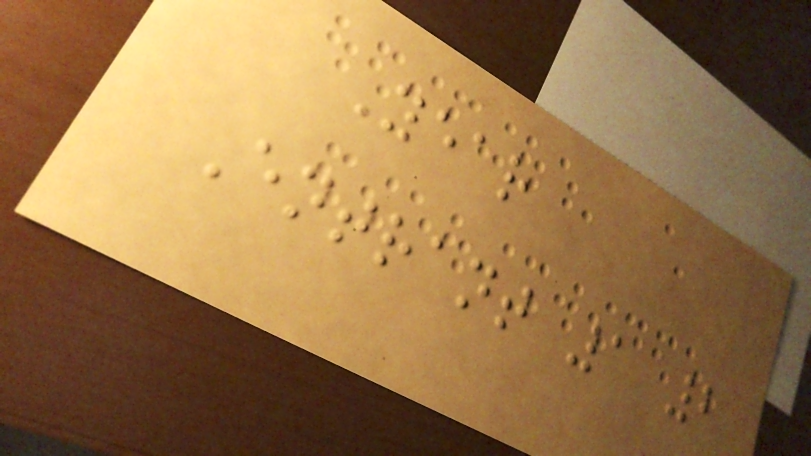Year
Entrant 1 2
